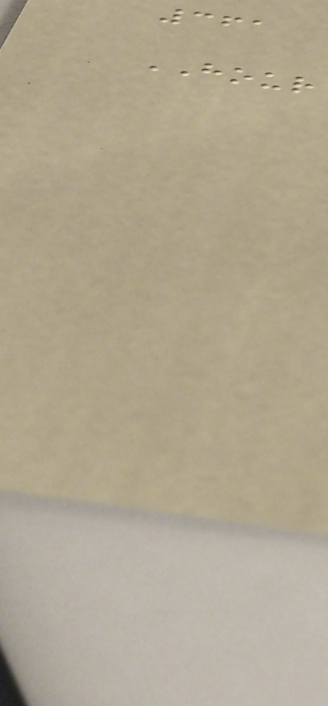361
HOUR
